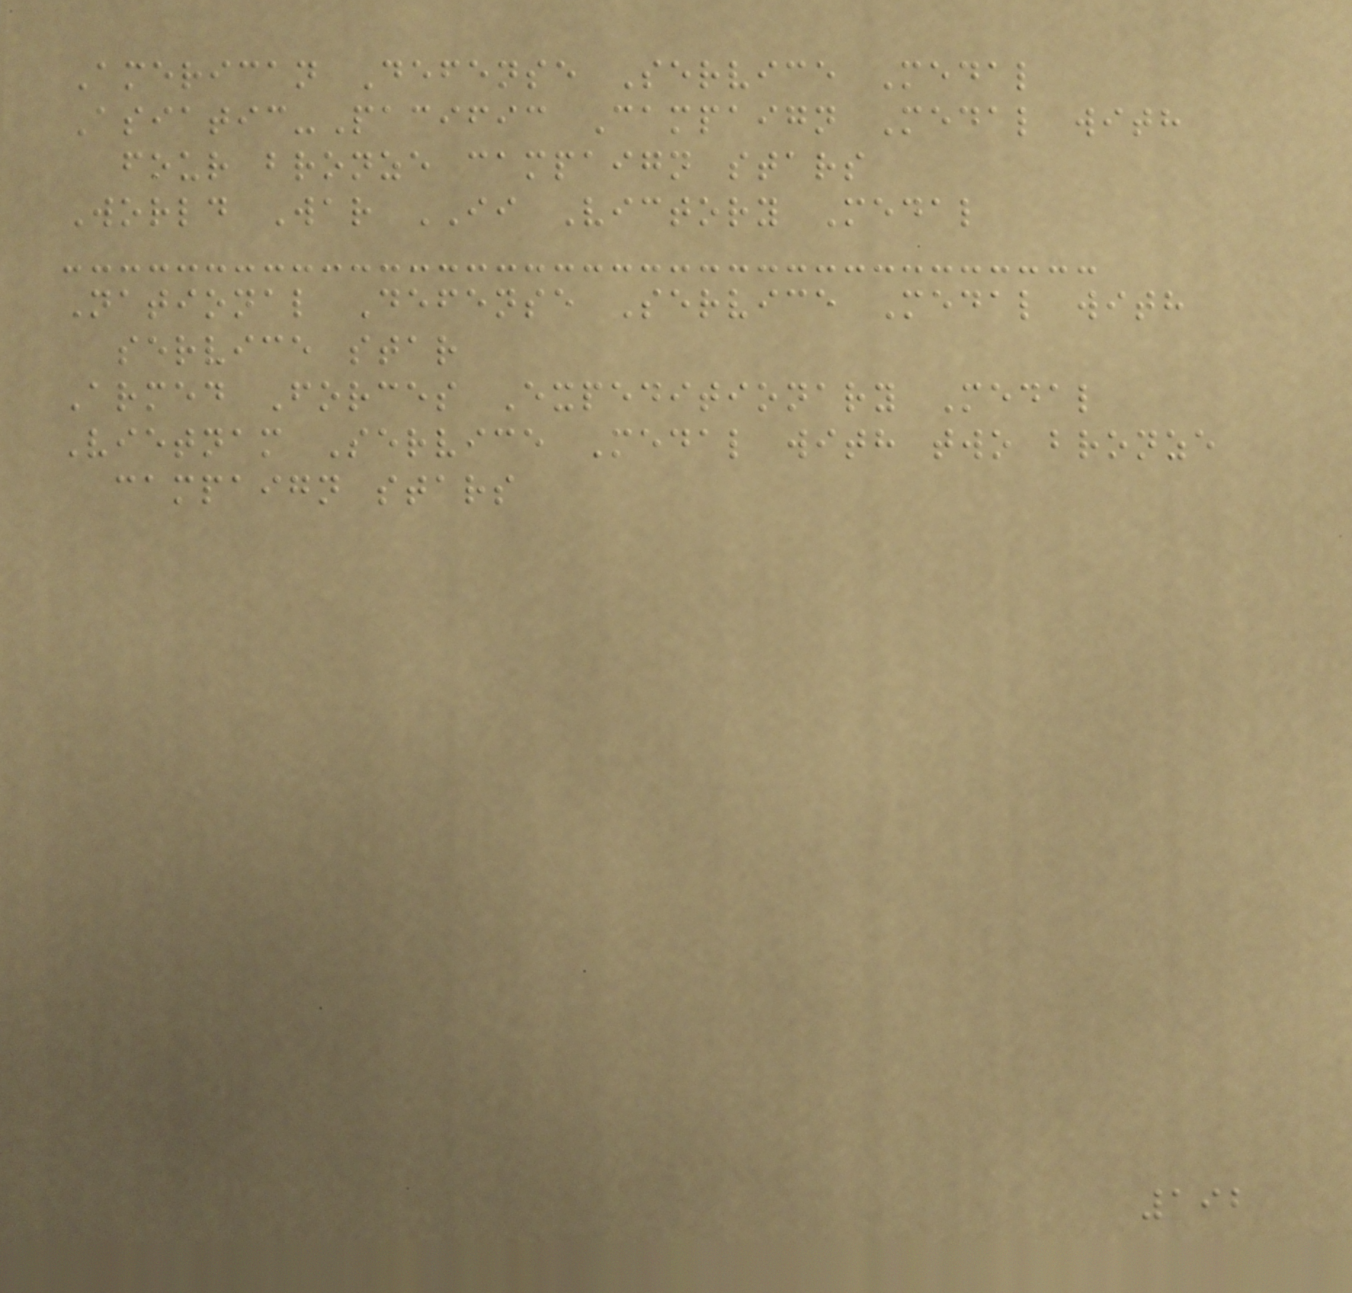American Defense Service Medal
Asiatic-Pacific Campaign Medal with
four bronze campaign stars
World War II Victory Medal
National Defense Service Medal with
service star
Armed Forces Expeditionary Medal
Vietnam Service Medal with two bronze
campaign stars
192
